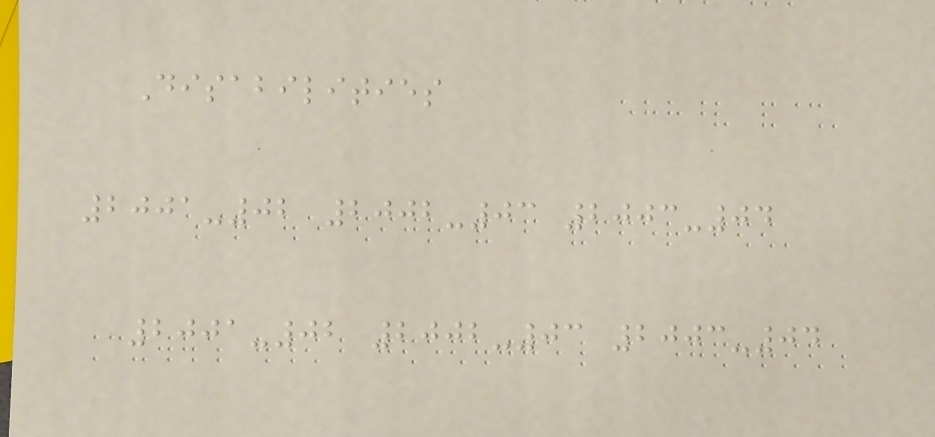Disabilities
2001-02 2002-03 2003-04
2001-02 2002-03 2003-04
